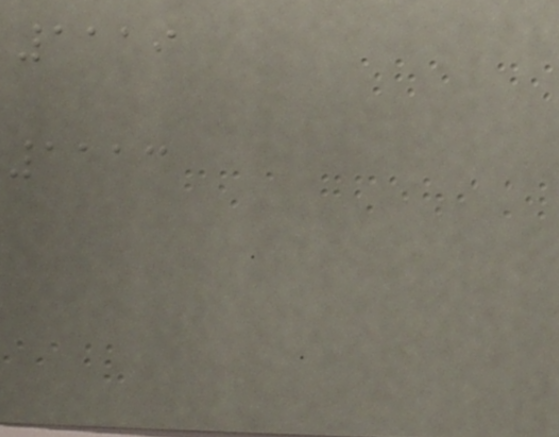1119
1113
